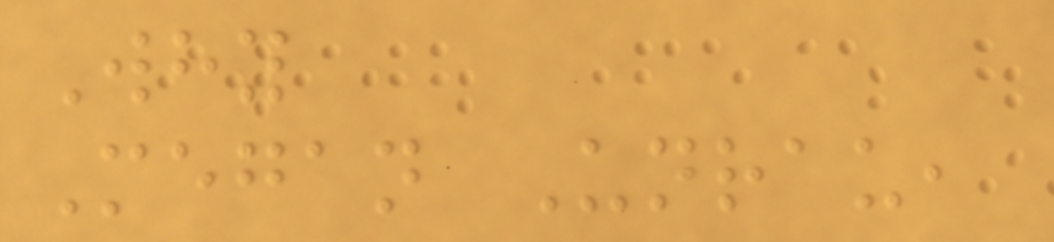Why
Megan Unrau,
